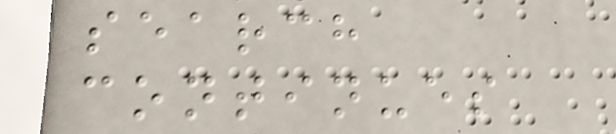search
continues
